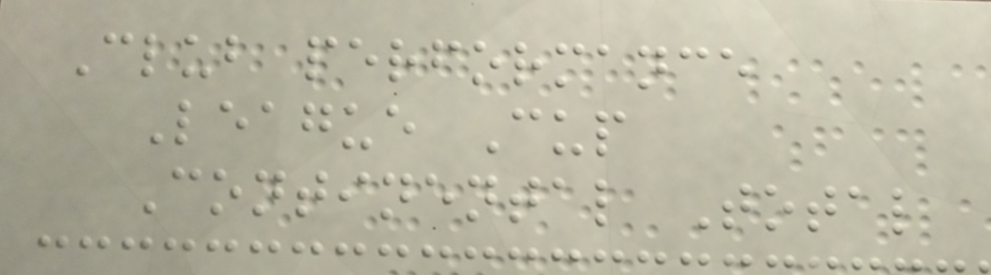Club performance
League Cup
Continental Total
